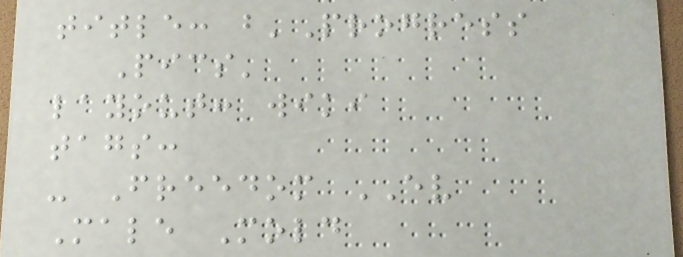title: b'Progress
Pics'
layout: wiki
tags:
- Freedom EV
Male Mold
